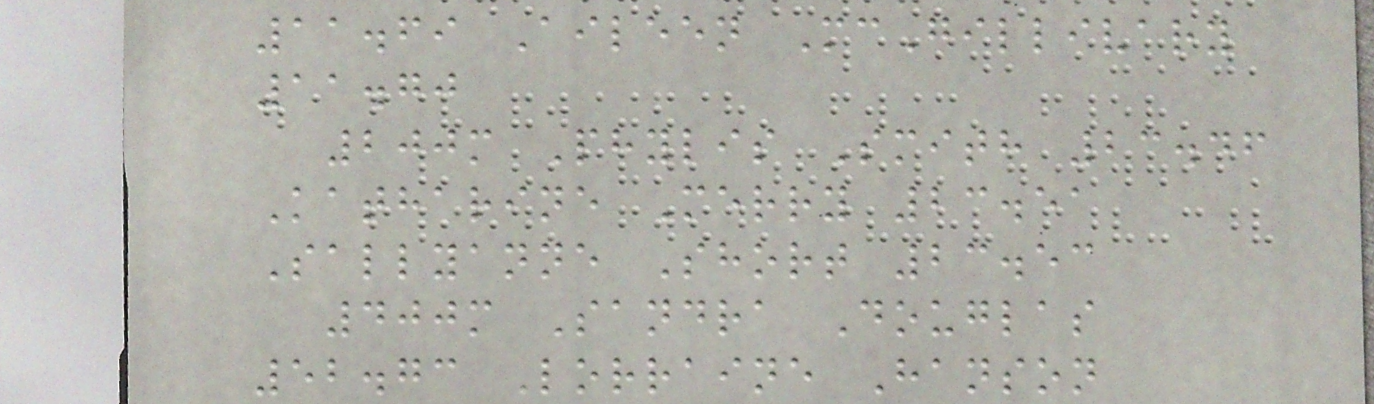11.69 Aileen McGillivary
11.70
200m Phylis Smith 23.46
Katharine Merry 23.51
Sallyanne Short 23.53
400m Sandra Douglas
52.73 Lorraine Hanson
